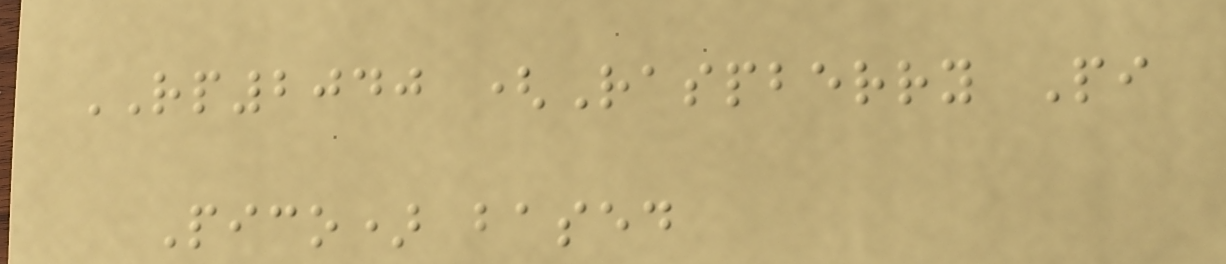RP2040 (Raspberry Pi
Pico) based
